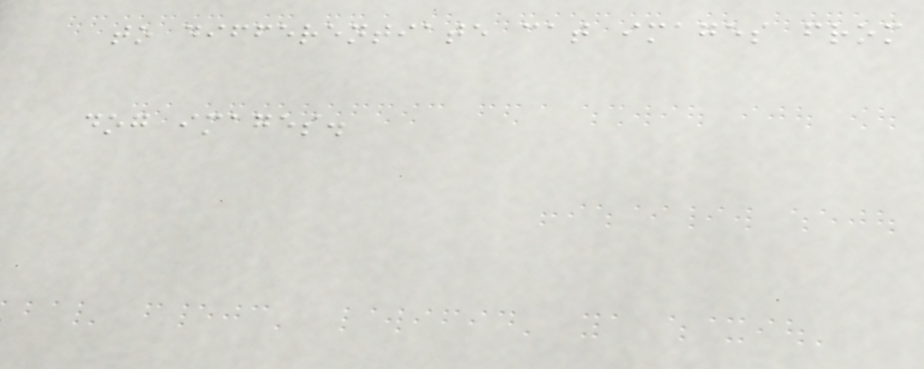to differentiate cat images from
dog images.
